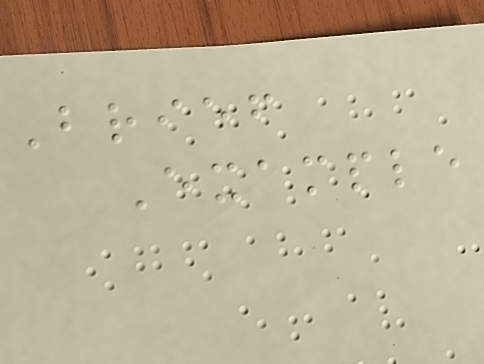Brief
Example
